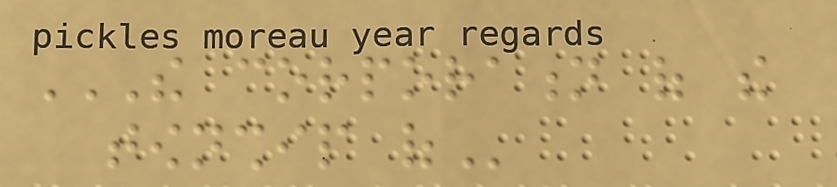THE CORPORATION OF THE
TOWNSHIP OF
